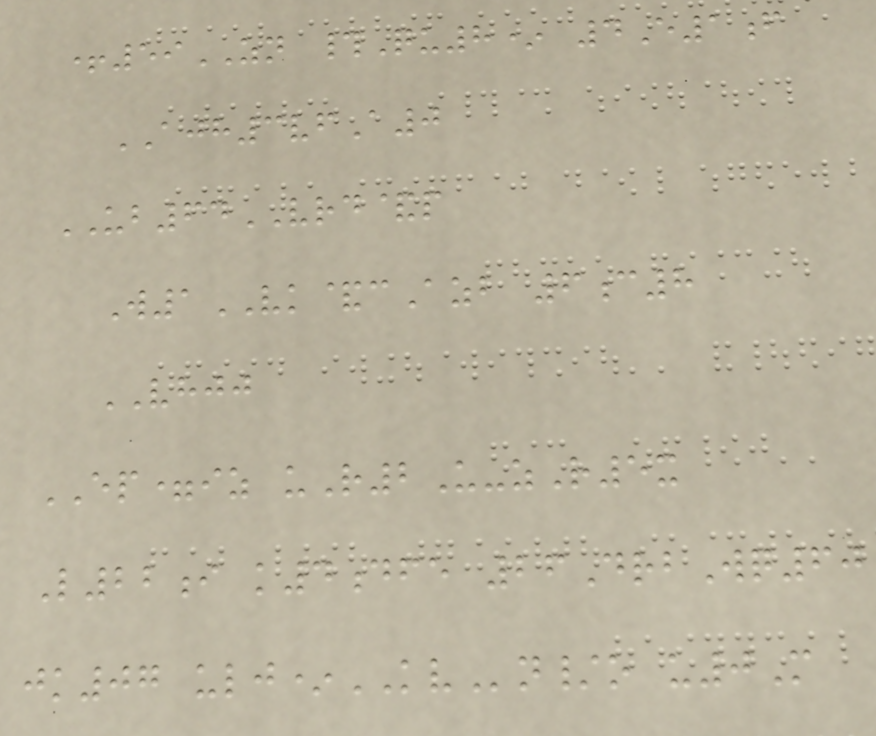+59ZN #Qu8* 4E1f
AJH3vfA0
UB64VRD&p
W1VK&cAzb 6c8
VHJJ
EP=iz uR2U-zR5x
L22i k4dfe 26DrbWq60
jk07 ulj*KVn/o u0M
